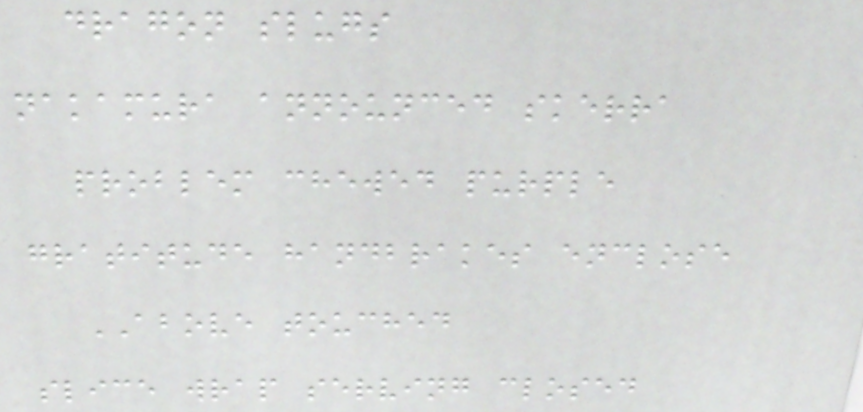dragon slugs
nakamura announced skerra
problem chewed purple
gratitude handbrakes enclose
ABOVE touched
slice wrap serving closed
